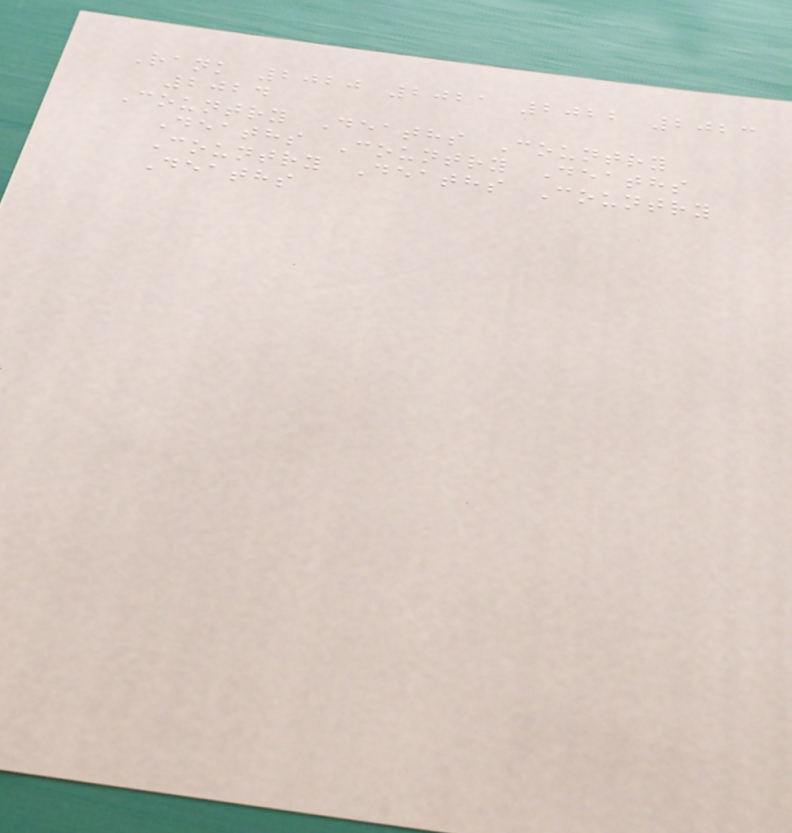Rank 2020 2021 2022 2023
2024
Country Deaths Country
Deaths Country Deaths
Country Deaths Country
Deaths
